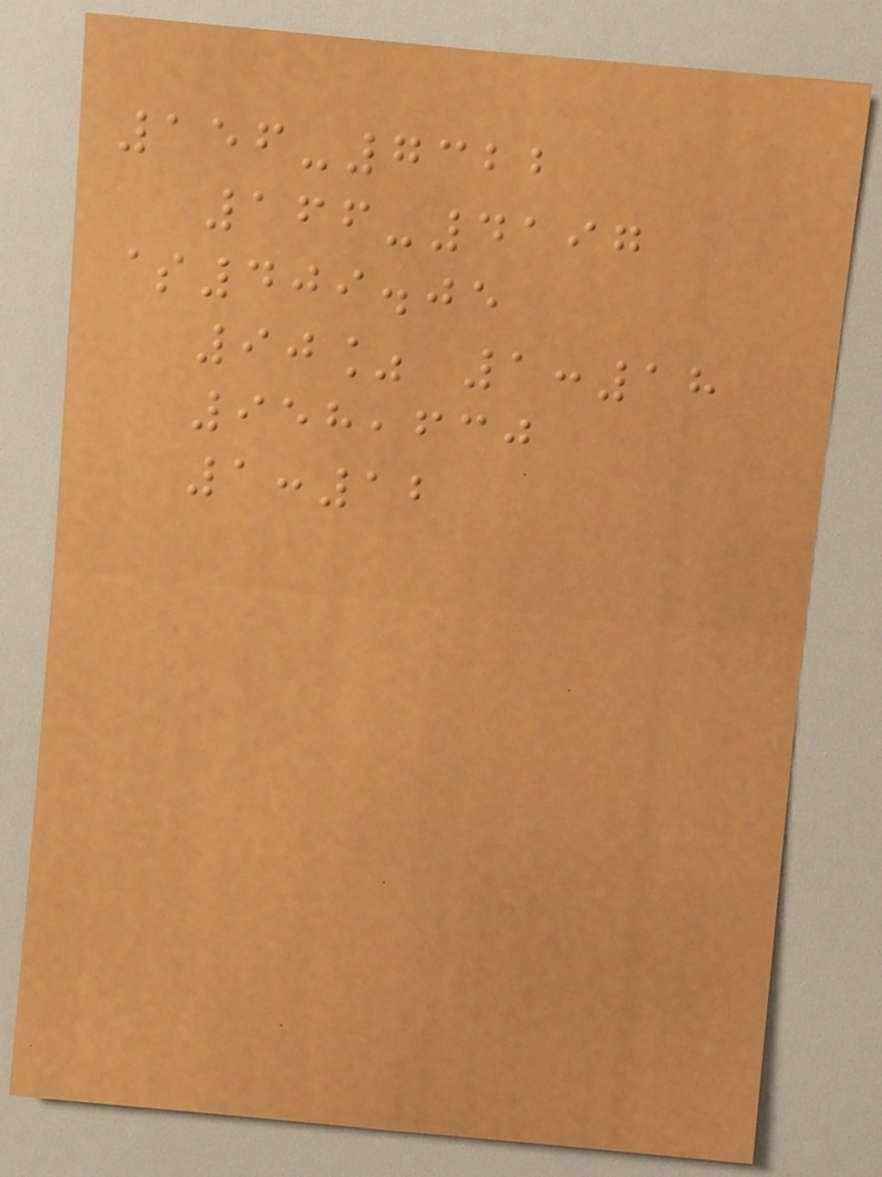156-7322
166-4197
$409.05
90% 1:18
958,630
1:12
